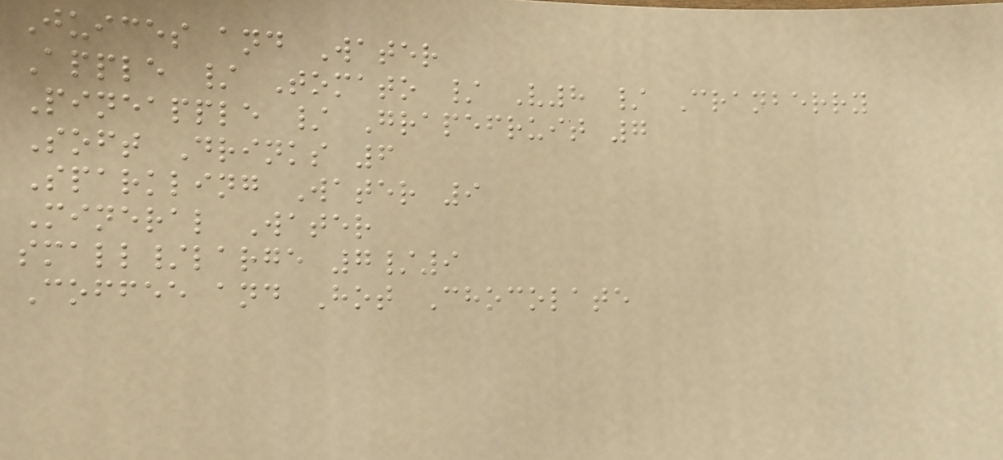Juices and Water
Apple / Tomato / V8 / Cranberry
Pineapple / Grapefruit 7
Soft Drinks 6
Sparkling Water 9
Mineral Water
small/large 7/9
Coffee and Hot Chocolate
